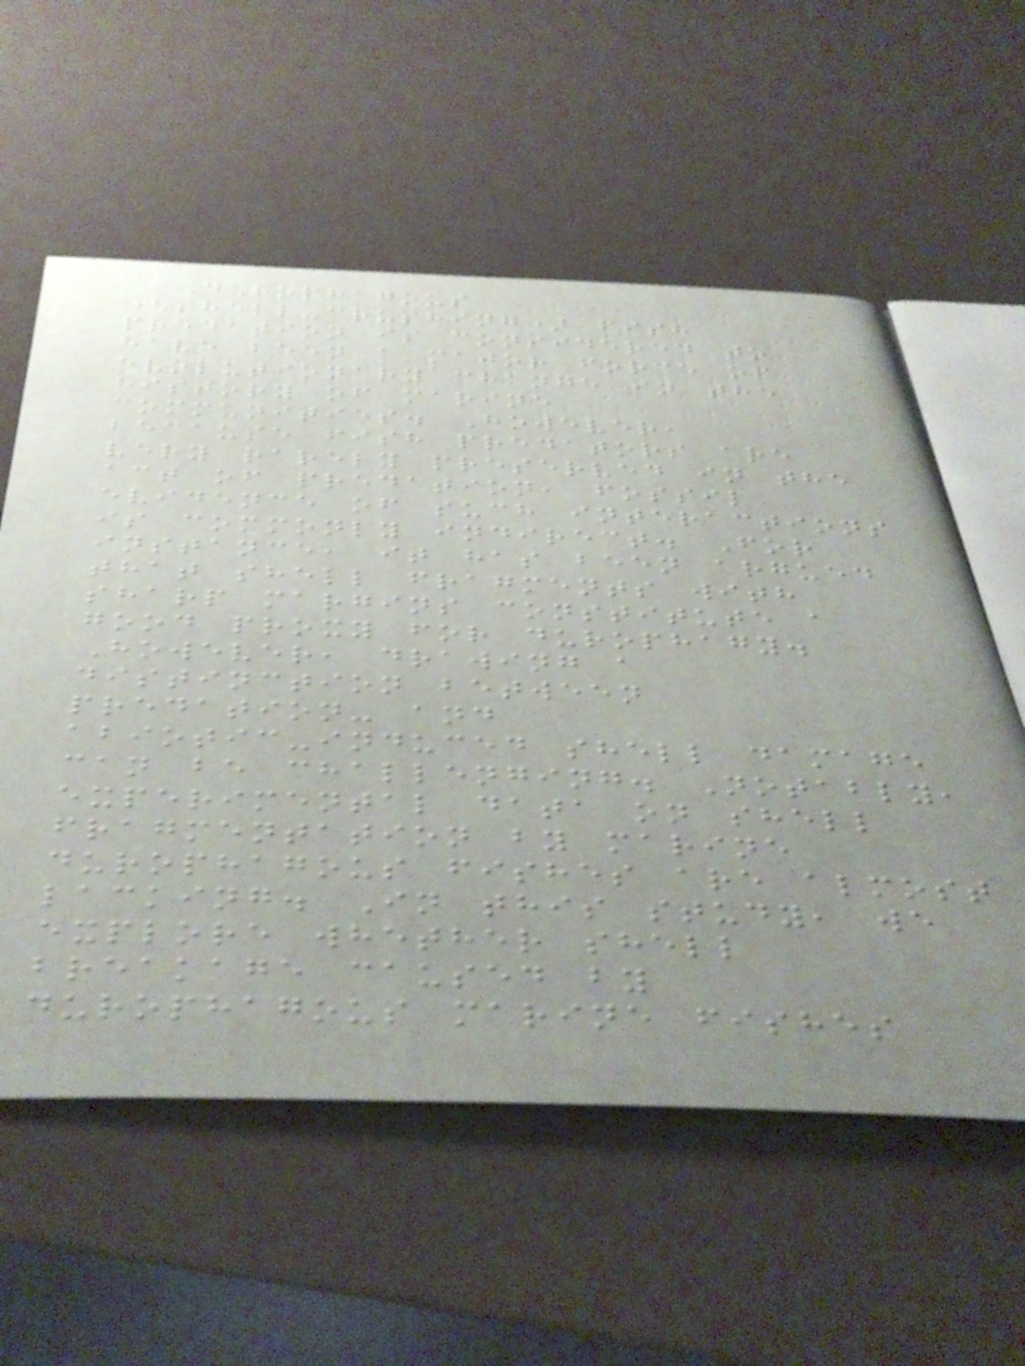Durophagous
(shell-crushing) fish
predation is considered to
have been a major force of
evolutionary change in the
history of marine
communities. However,
because fish predators are
very rarely preserved in the
act of predation, fossil
evidence of such interactions
is commonly indirect. For
instance, it has been argued
that shell fragments with
sharp margins constitute a
good proxy for durophagy.
However, drawing a
distinction between
predation- and
abiotic-induced shell damage
can be challenging. Notably,
experimental data on shell
fragmentation by marine
durophagous fishes are almost
lacking. In this study, we
explore whether shell
breakage caused by
durophagous marine fishes
